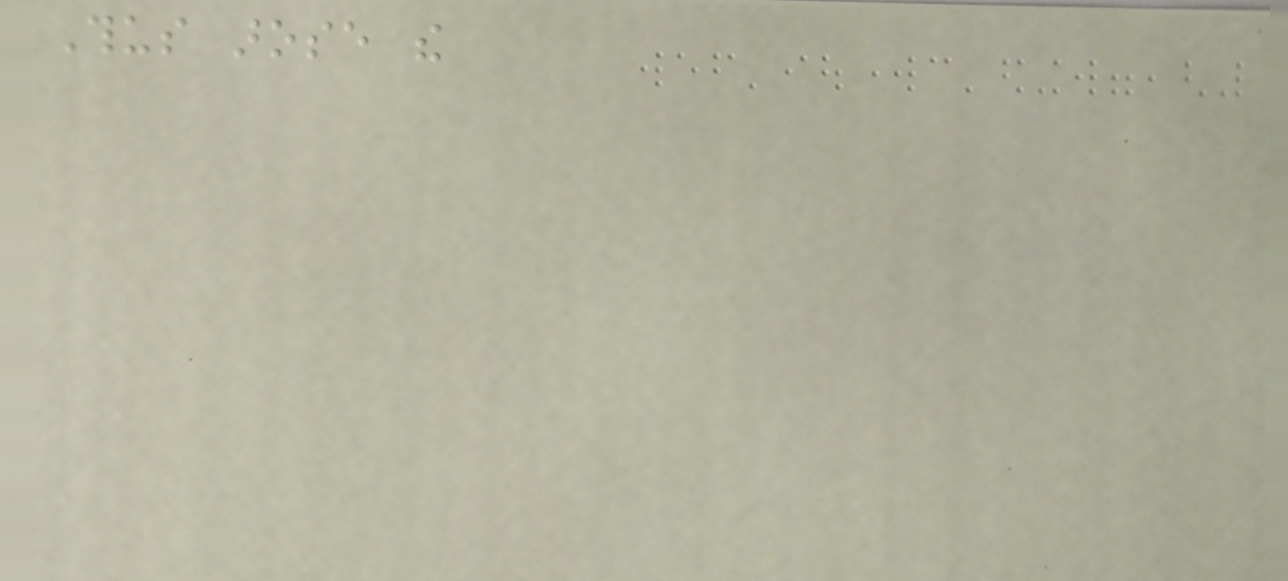Thus arose the
